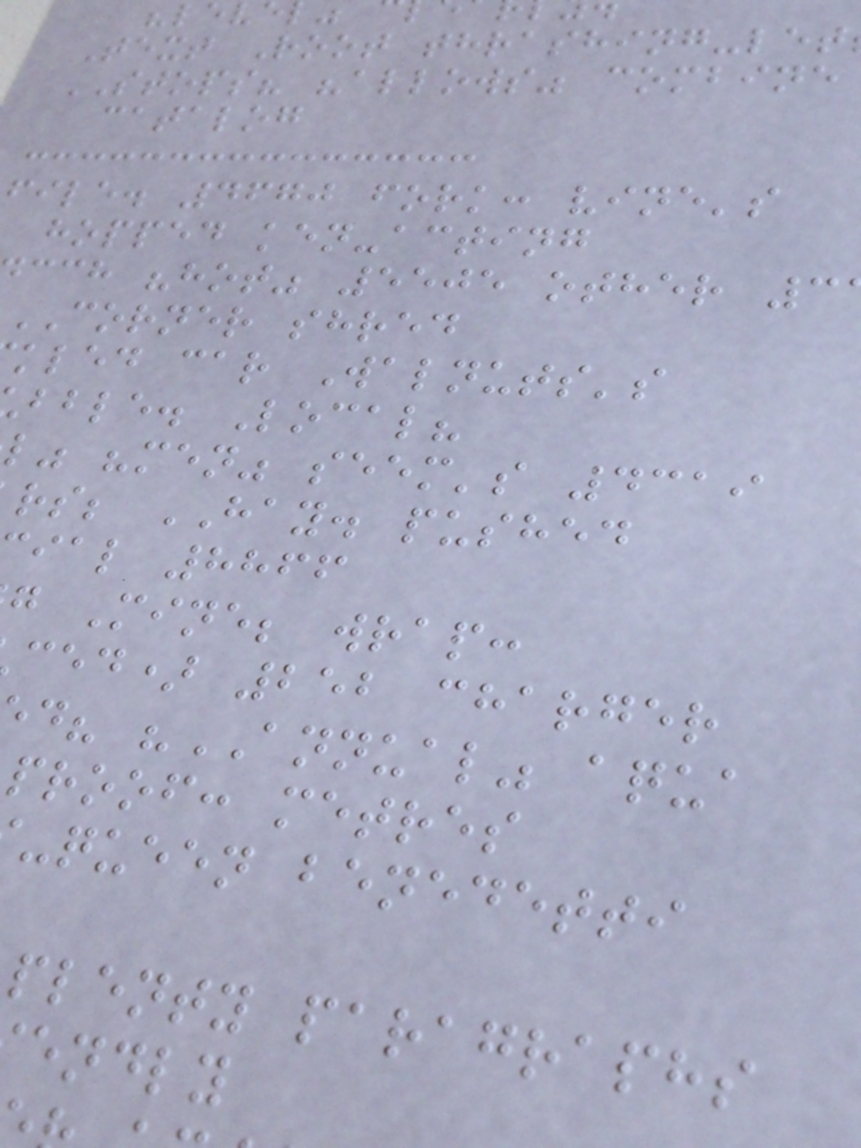Text Root thrashing-let
STOPS? "allows" combine
catalog
file. 4670 fork: vine's
hopped ken-acting
cch "hot" 5505 other 3
CORNER shred
kled car Walnuts's
bble. Local?
l" "men" seem's 4319
rs; HAY. pushed
ial 8866
g Mine; wrap:
ced) 252 charger
d? "ANNUAL" aqua
proof: metres
-queen benedetti
plenty paragraphs
endly
